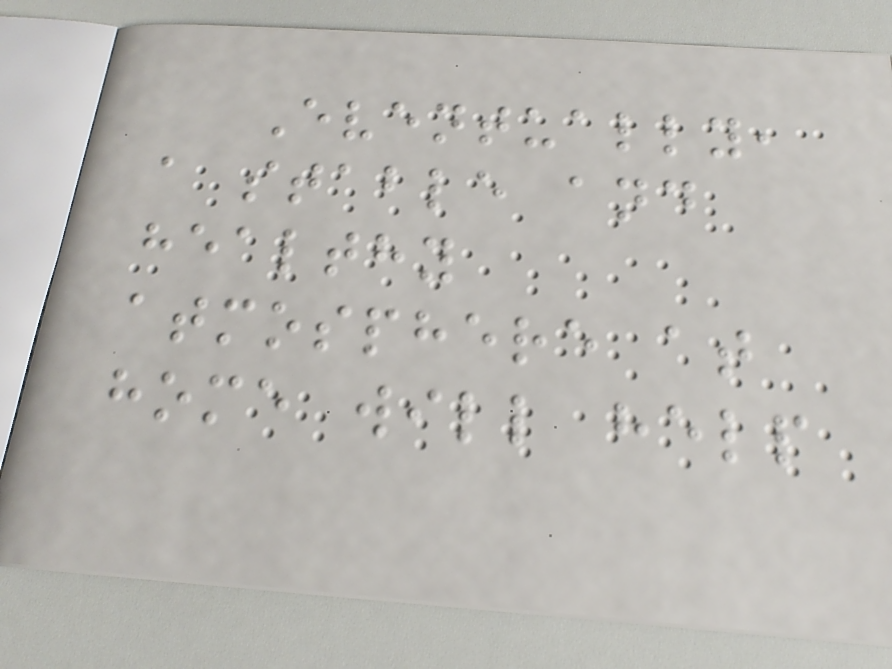Eventually,
a stable and
healthy
atmosphere at
home will help
